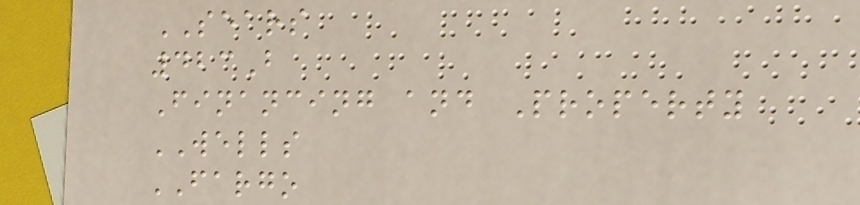SEARS
423B
Financing and Property
WELLS
FARGO
